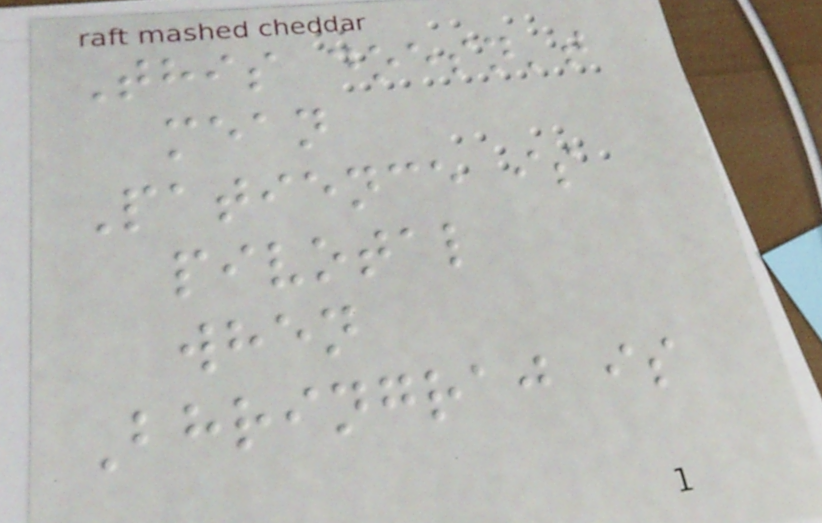This doesn't
mean
Patience is
pivotal
when
Bhringraj is
